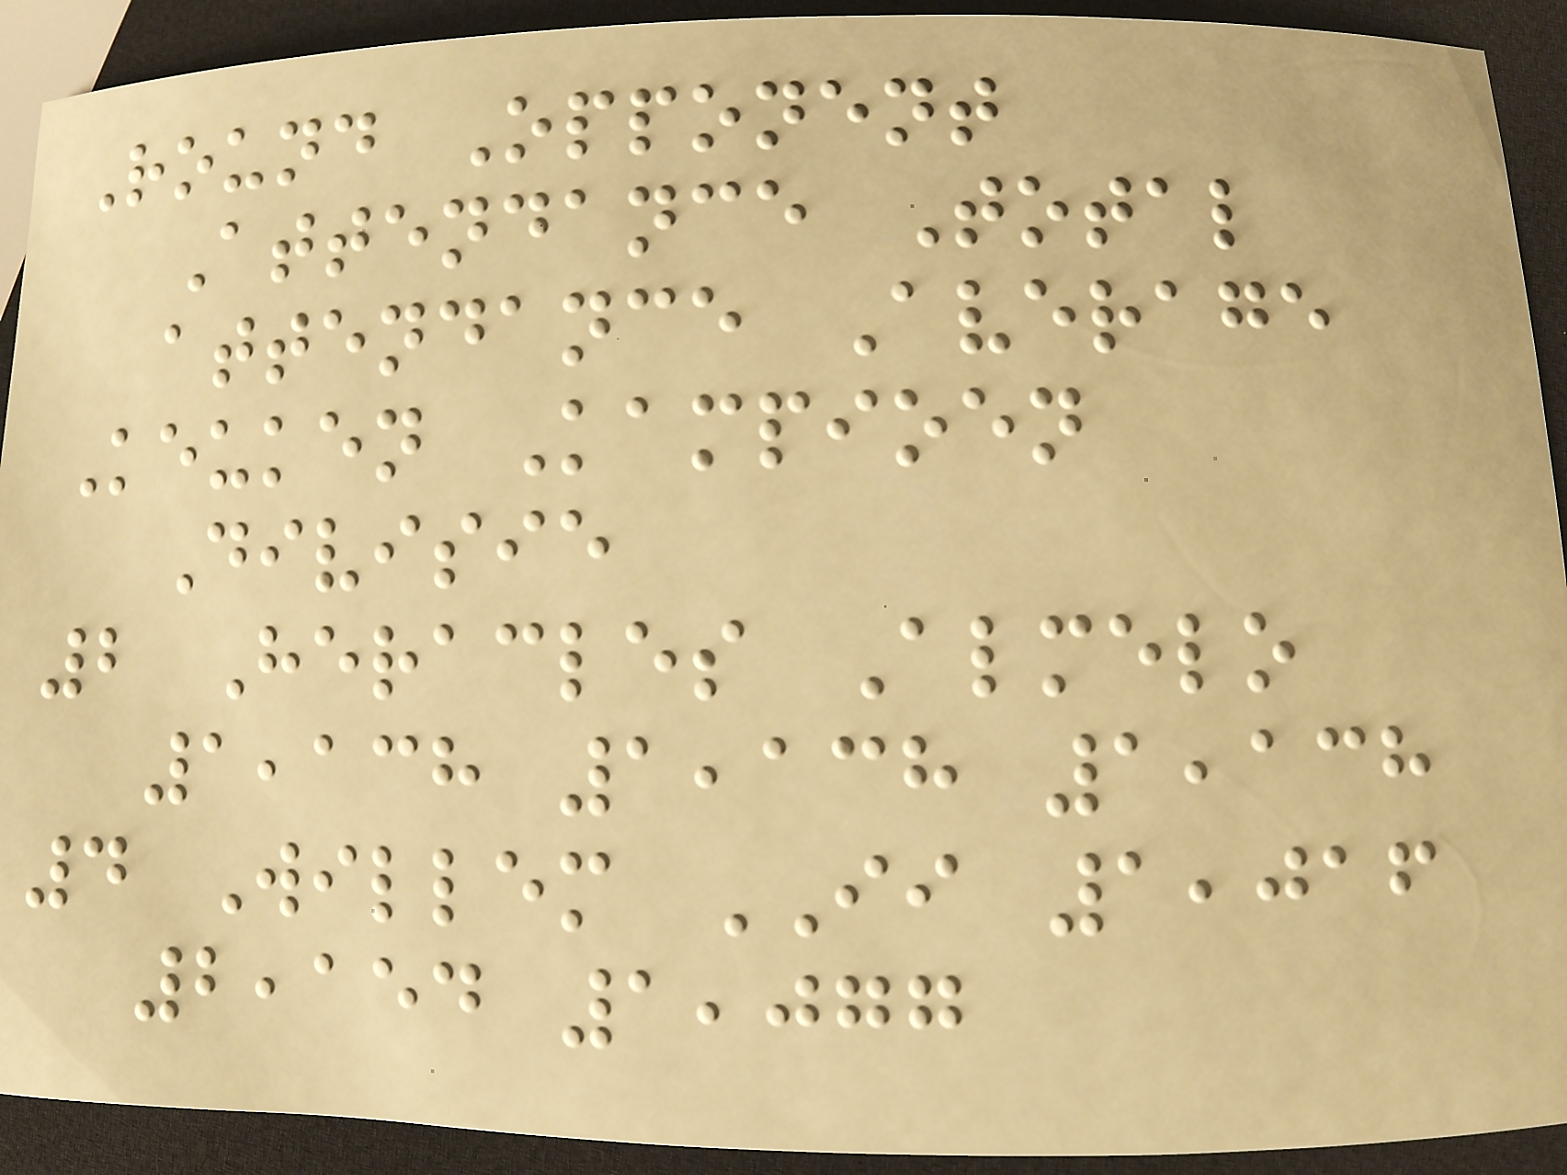Round Opponent
Attendance Total
attendance Average
Keuken Kampioen
Divisie
2 Heracles Almelo
1,138 1,138 1,138
4 Willem II 1,016
2,154 1,077
